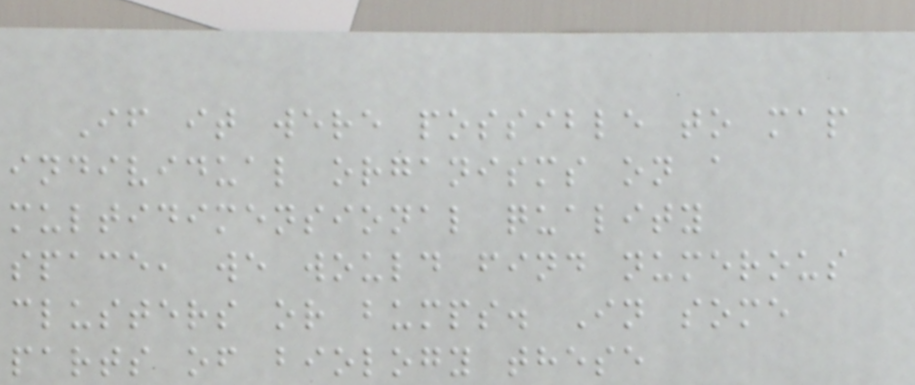If it were possible to map
individual organisms on a
multidimensional quality
space, we would find numerous
clusters or bumps. In some
parts of biology these
